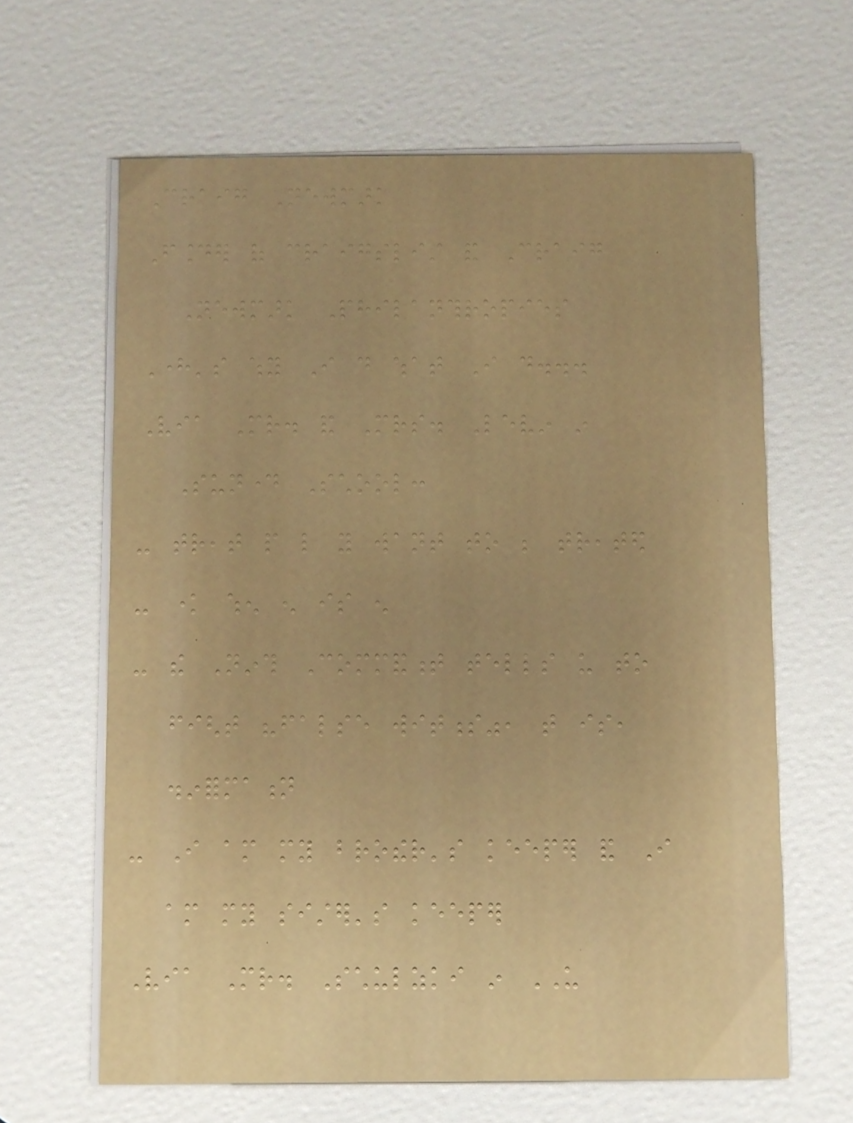Craig Newmark
Founder of craigslist and Craig
Newmark Philanthropies
Here's why I do what I do...
Via Mr. and Mrs. Levin in
Sunday School:
- treat people like you want to be treated
- know when enough is enough
- the Ninth Commandment tells us to
fight "false witness", that is,
disinformation
- I am my brother's keeper and I
am my sister's keeper
Via Mr. Schulzki in US
